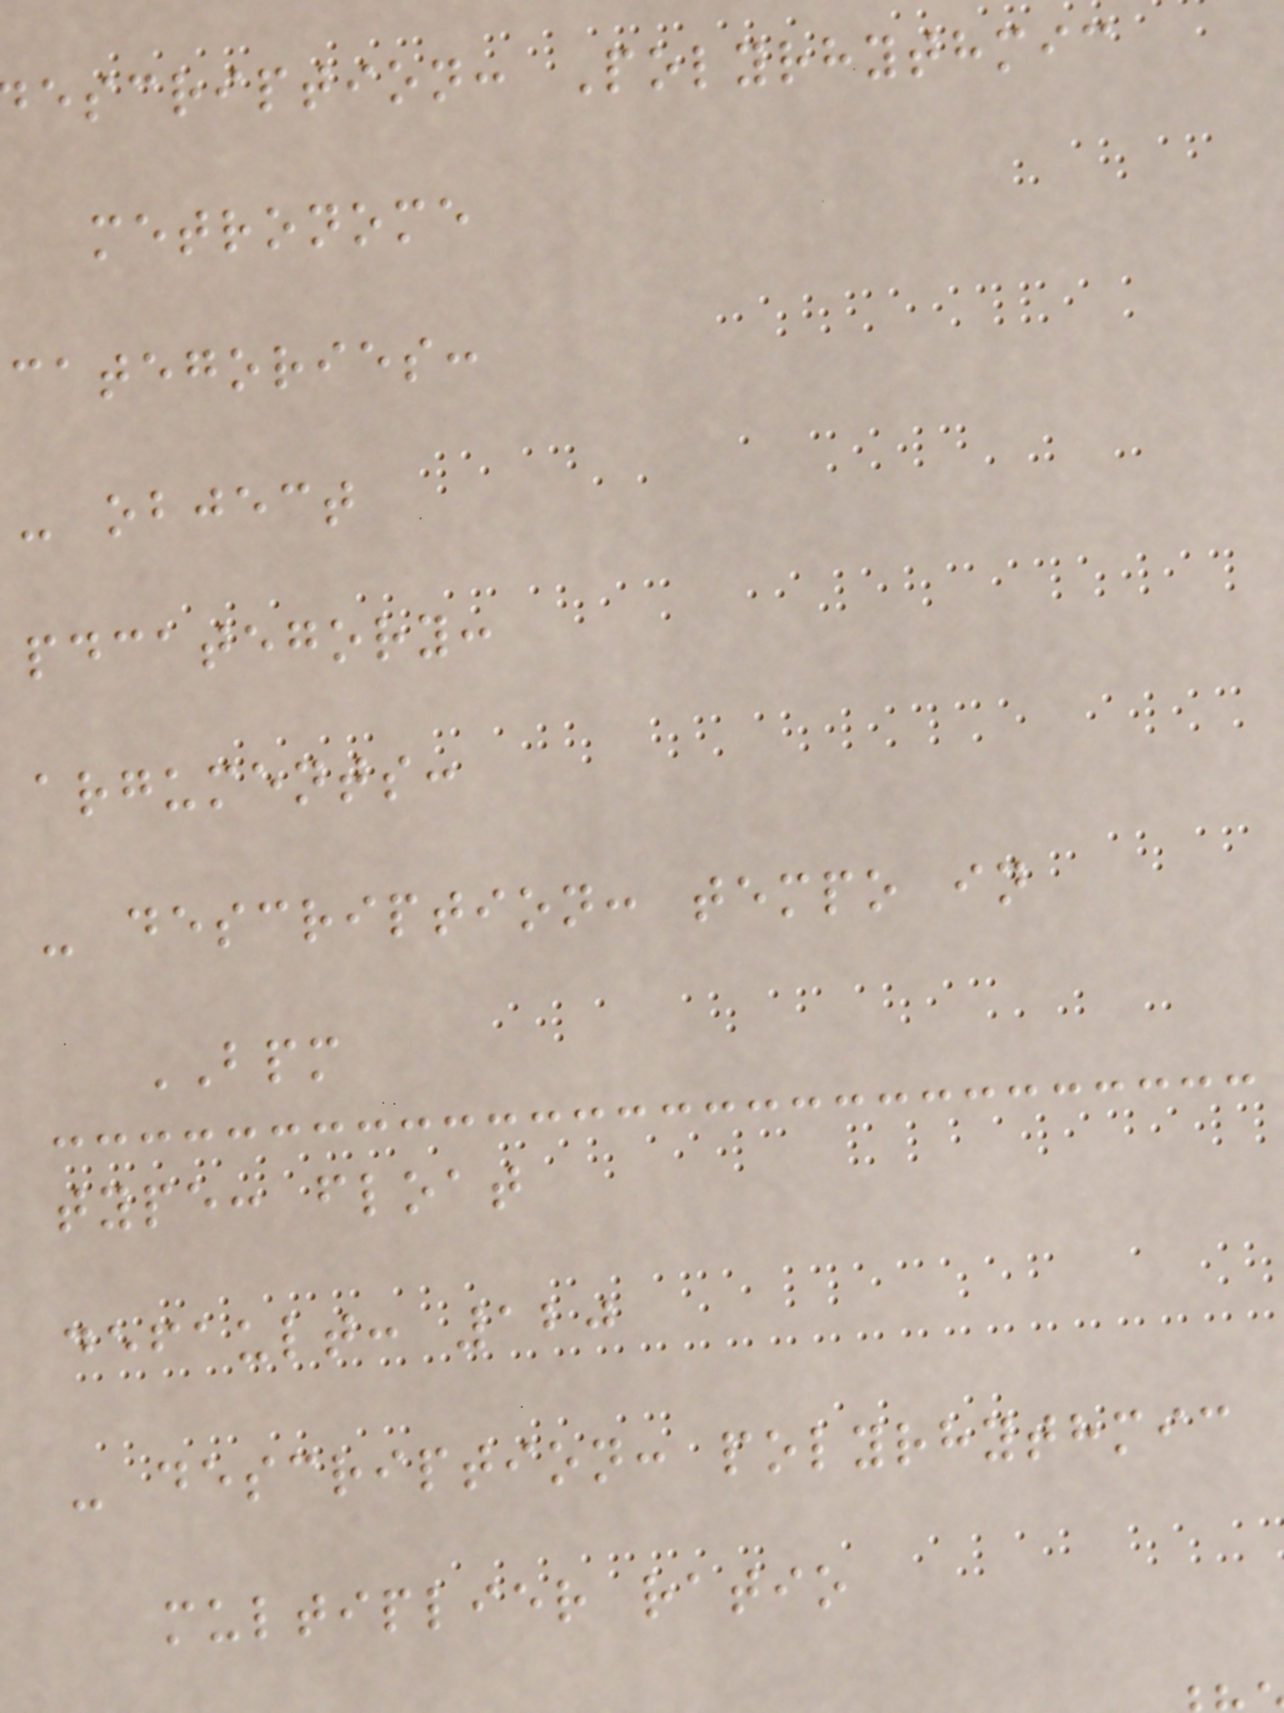escription: Polyrhythmic
metronome
categories:
- object
pdcategory:
arguments:
- description: tempo in
BPM
type: float
default: 120
- description: polyrhythmic
multiplier ratio
